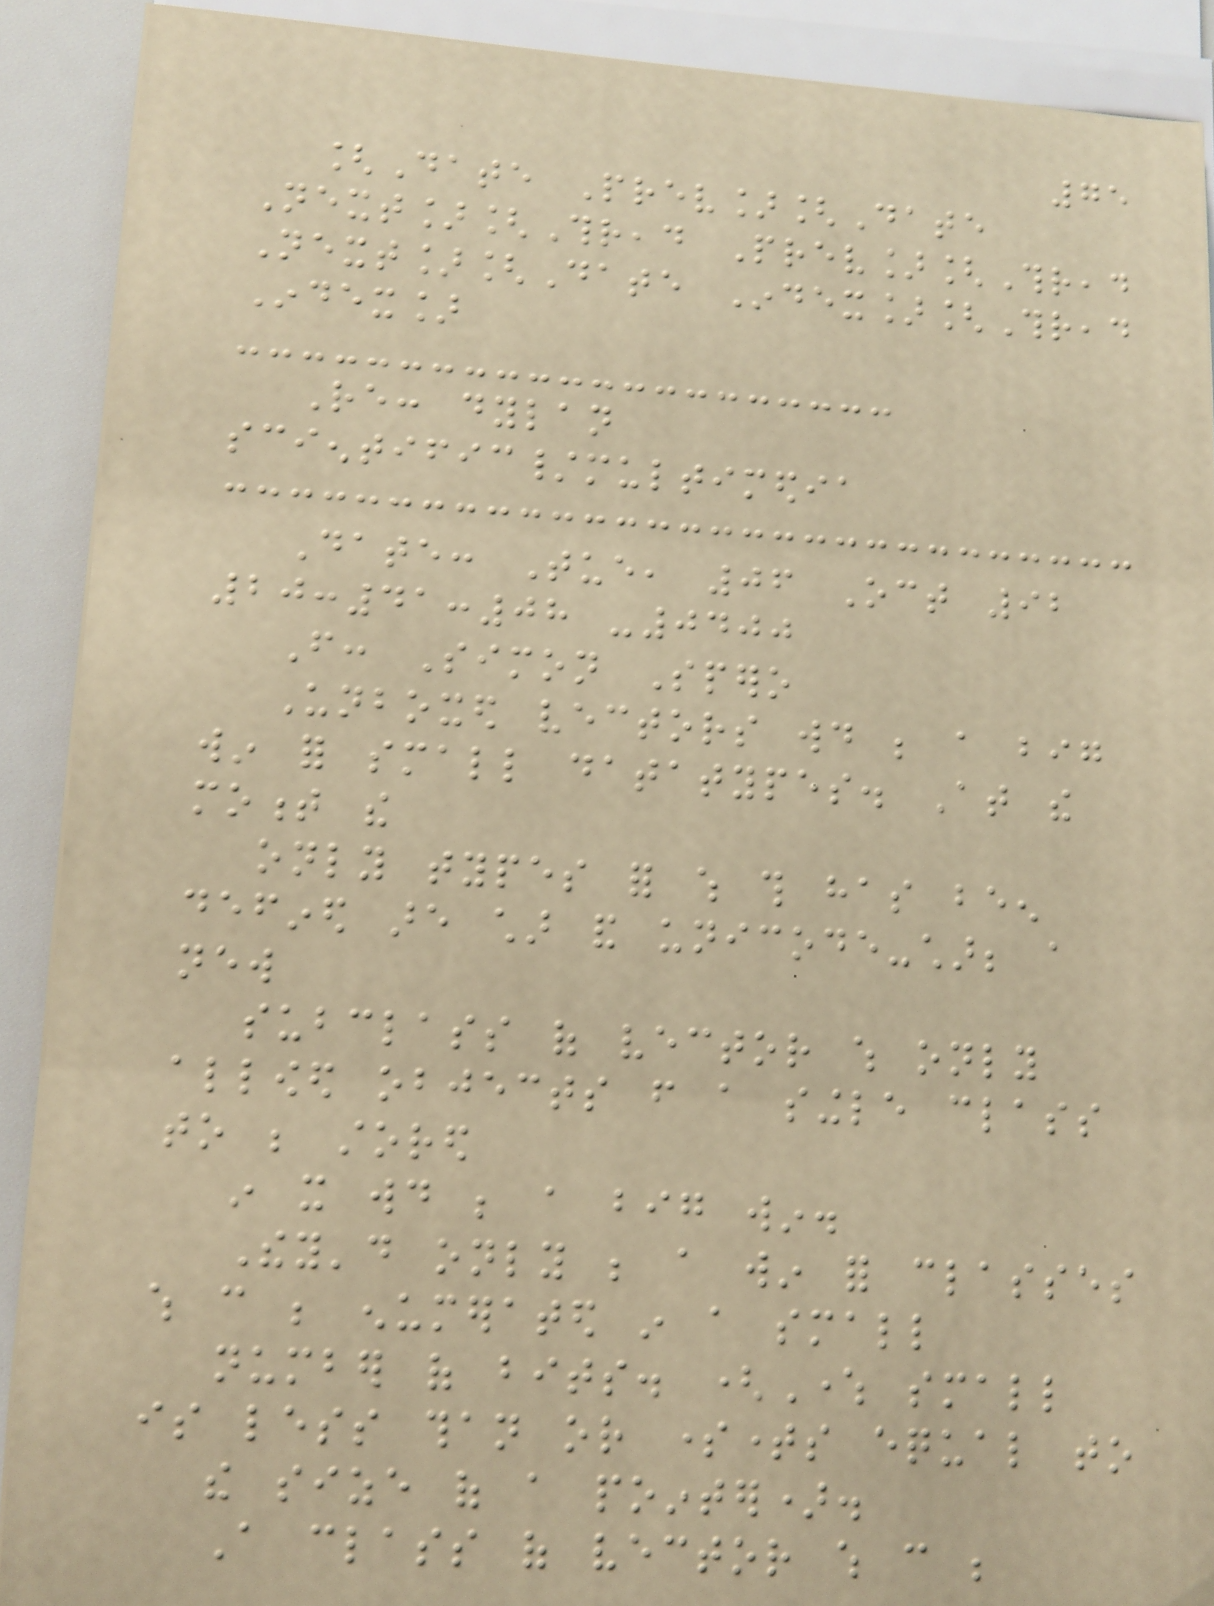75
[Date Prev][Date
Next][Thread Prev][Thread
Next][Date Index][Thread
Index]
Re: dylan
scientific/multimedia
Date: Tue, 06 Oct 92
20:41:08 -0400
From: Simon Spero
Unboxed vectors would be a big
win for small datatypes. At the
moment the
only types for which this has been
defined are char and unicode-char; a
new
subclass of vector which only
allowed objects from a single class
to be stored
in it would be a big win.
They'd only be a win for classes
which can be enumerated in a small
number of bits. (Where small
is less than or sometimes equal to
the size of a pointer).
A class of vector which can be
